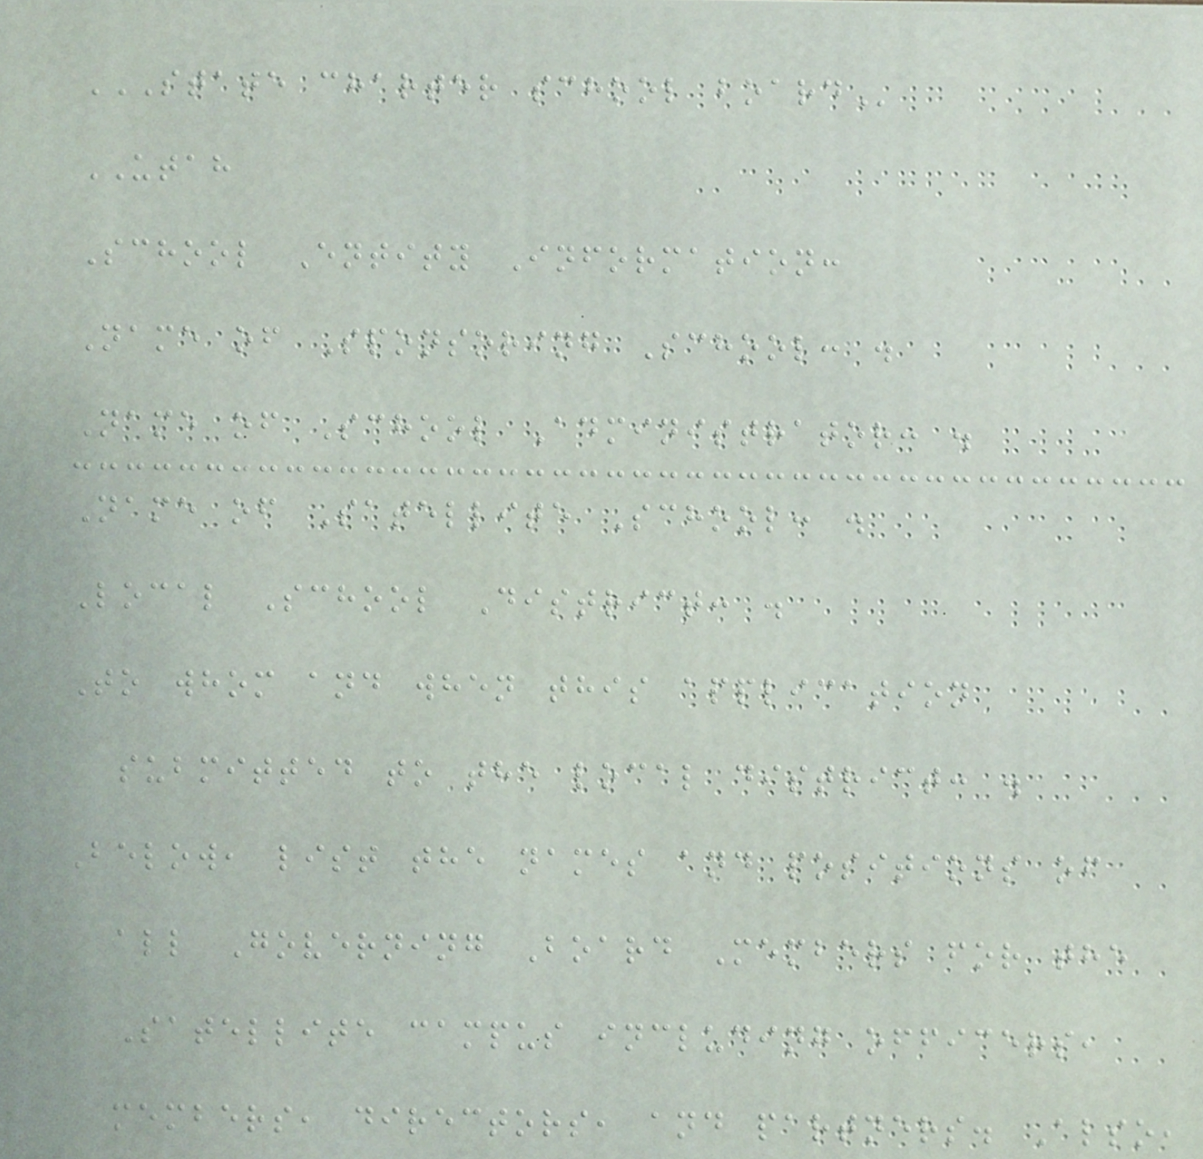STATE CHARTER SCHOOL BOARD
UTAH
School Entity Information:
Name of Sponsoring School: .
Name of School Administrator: .
Name of Satellite School: .
Local School District: .
To whom and when this application
submitted to the local district: .
Below, list the names and positions of
all Governing Board Members for the
Satellite campus including officers,
members, directors, and partners. Also,
